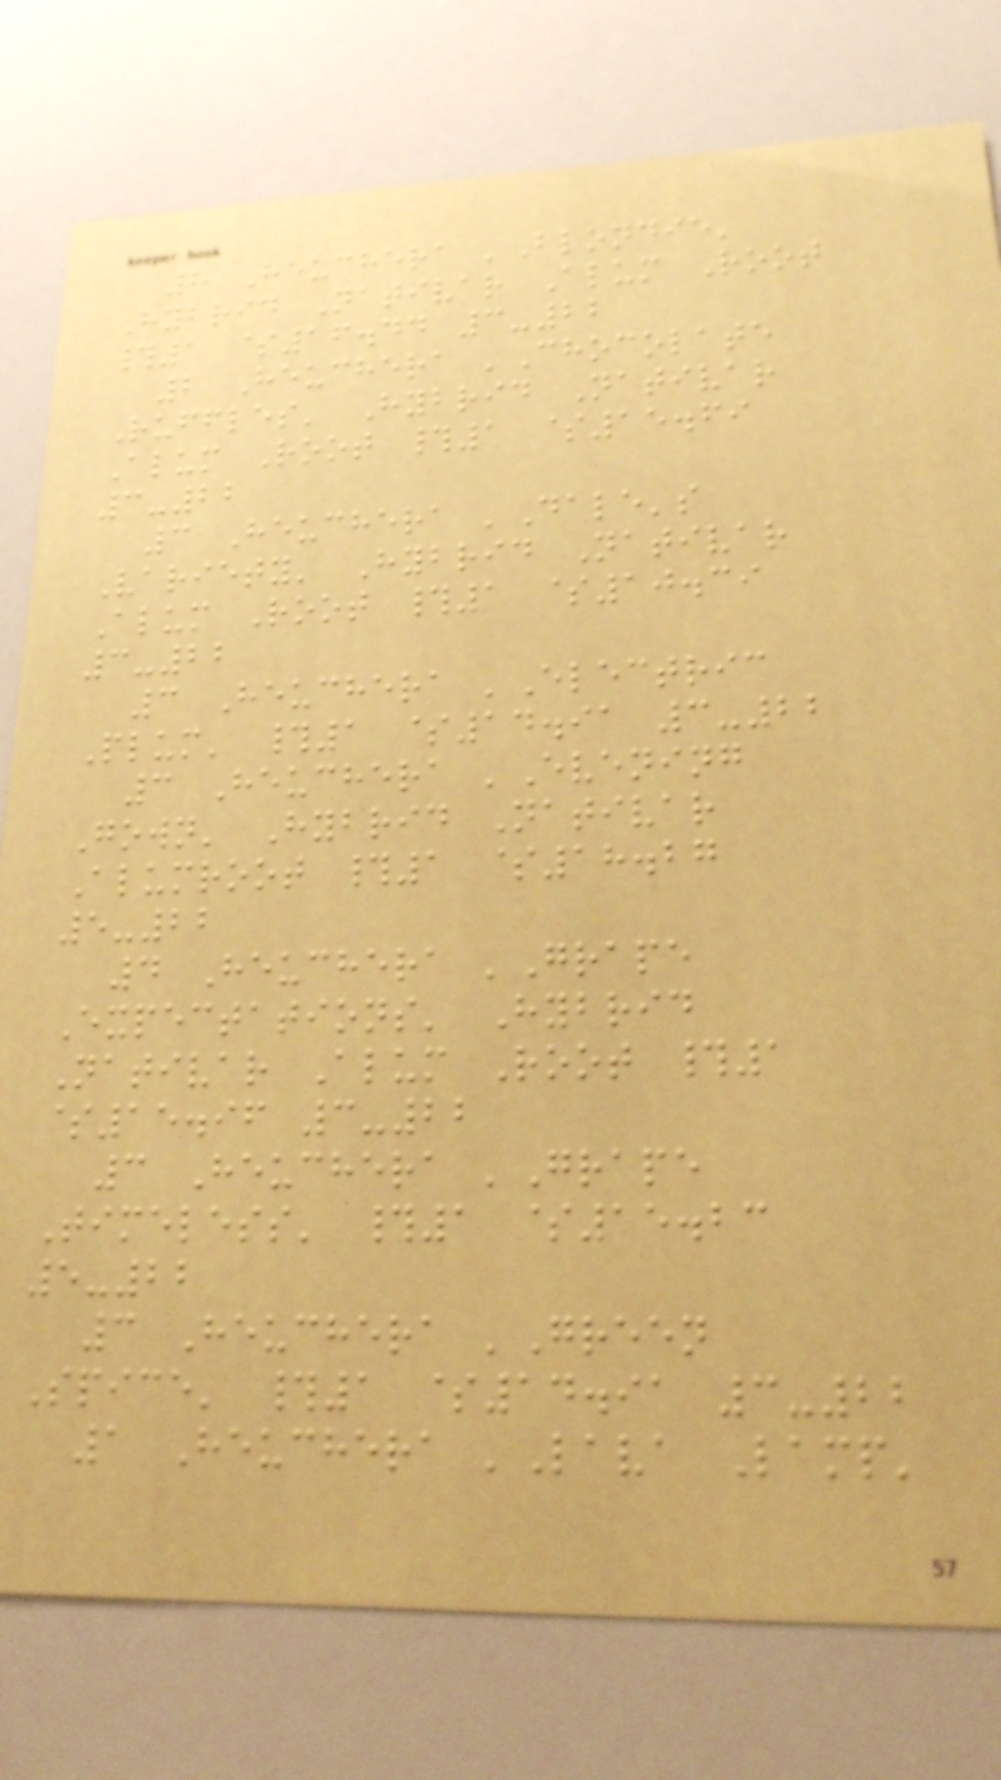8 Heuchera 'Blondie'
Hybrid Nativar Alum Root
#1 $16.44 3-22
2 Heuchera 'Chocolate
Ruffles' Hybrid Nativar
Alum Root #1 $15.69
3-22
3 Heuchera 'Dale's
Variety' Hybrid Nativar
Alum Root #1 $10.39
3-22
3 Heuchera 'Electric
Plum' #1 $14.91 3-22
3 Heuchera 'Evening
Gown' Hybrid Nativar
Alumroot #1 $18.27
5-22
4 Heuchera 'Grape
Expectations' Hybrid
Nativar Alum Root #1
$15.96 3-22
3 Heuchera 'Grape
Timeless' #1 $15.23
5-22
3 Heuchera 'Green
Spice' #1 $14.91 3-22
1 Heuchera 'Lava Lamp'
